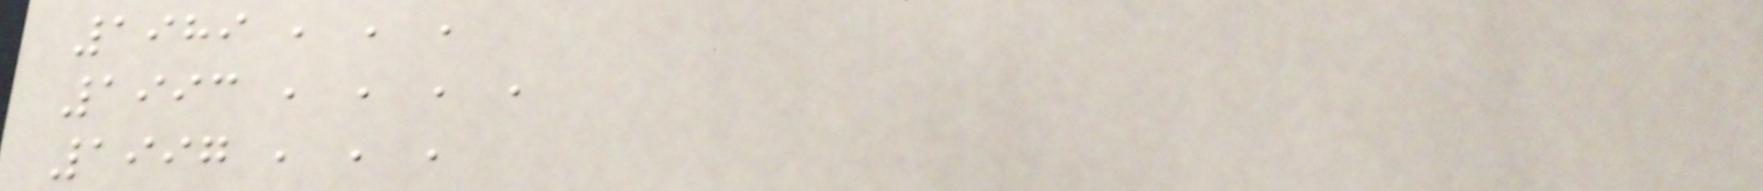1989 , , ,
1993 , , , ,
1997 , , ,
